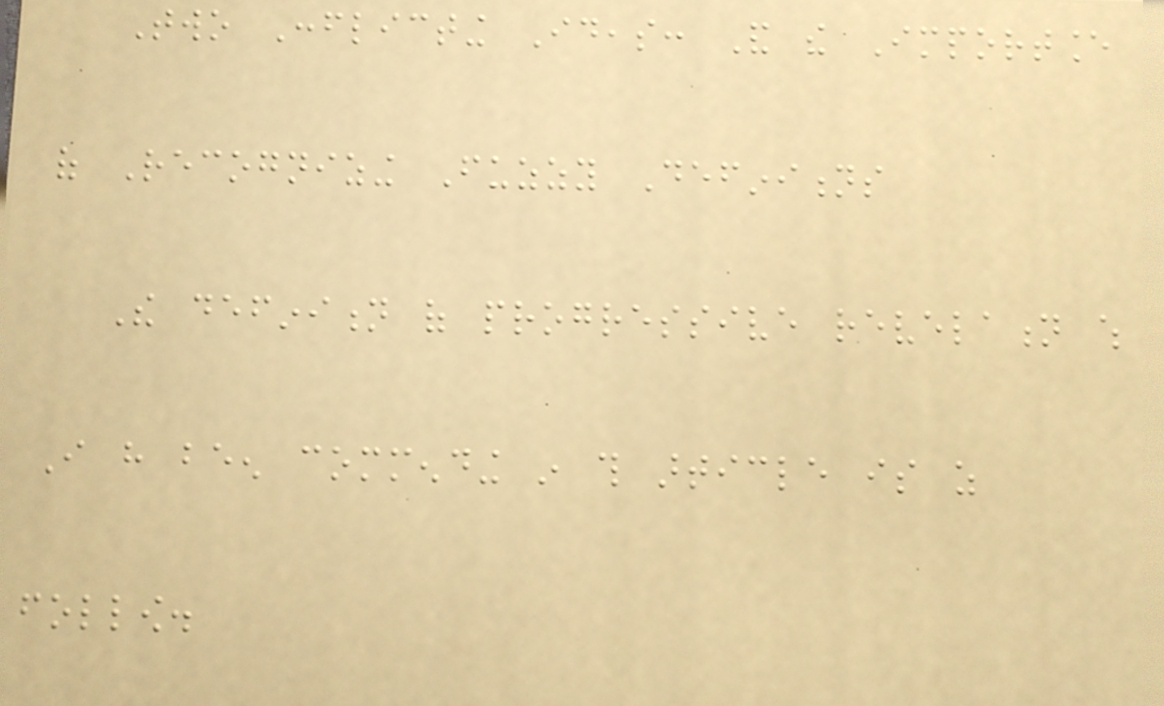Two Conflicting Ideas: And the Importance
of Recognizing Fuzzy Definitions
The definition of progressive revelation which
I have been commending in this article is as
follow.
